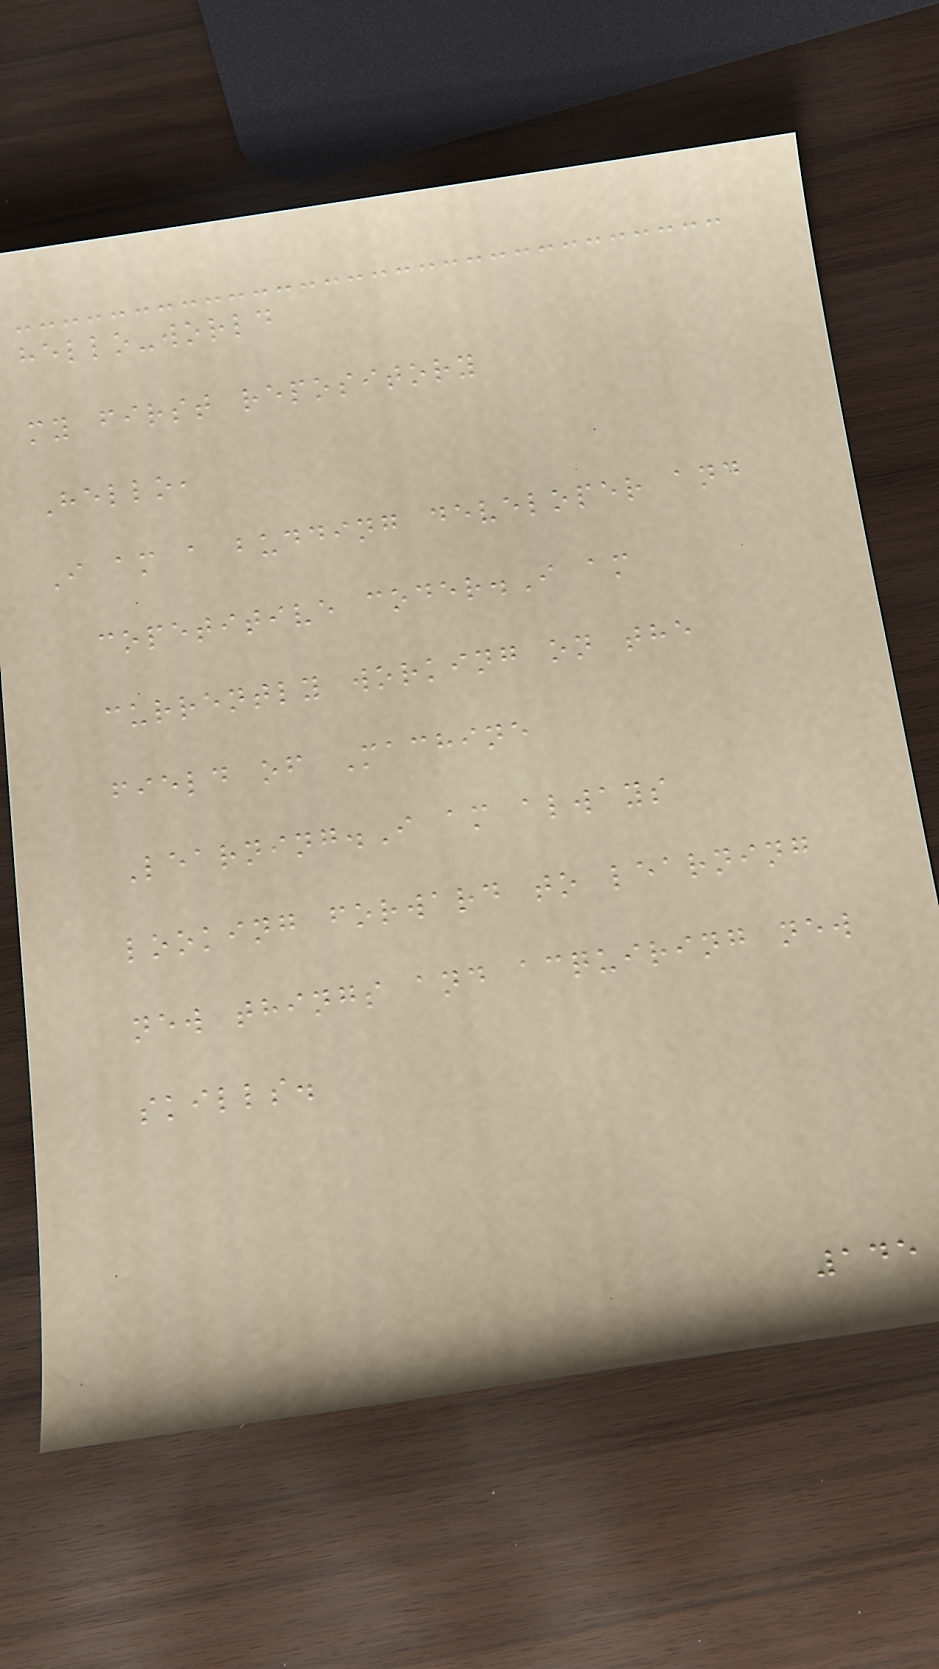hello-world
my first repository
Hello,
I am a budding developer and
copetitive coder.I am
currently working on the
field of Machine
Learning.I am always
looking forward to learning
new things and acquiring new
skills.
145
